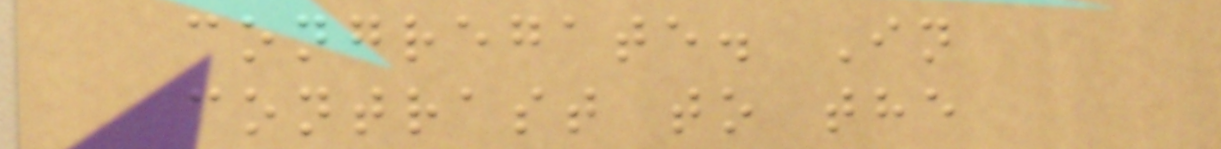congregate. In
contrast to the
